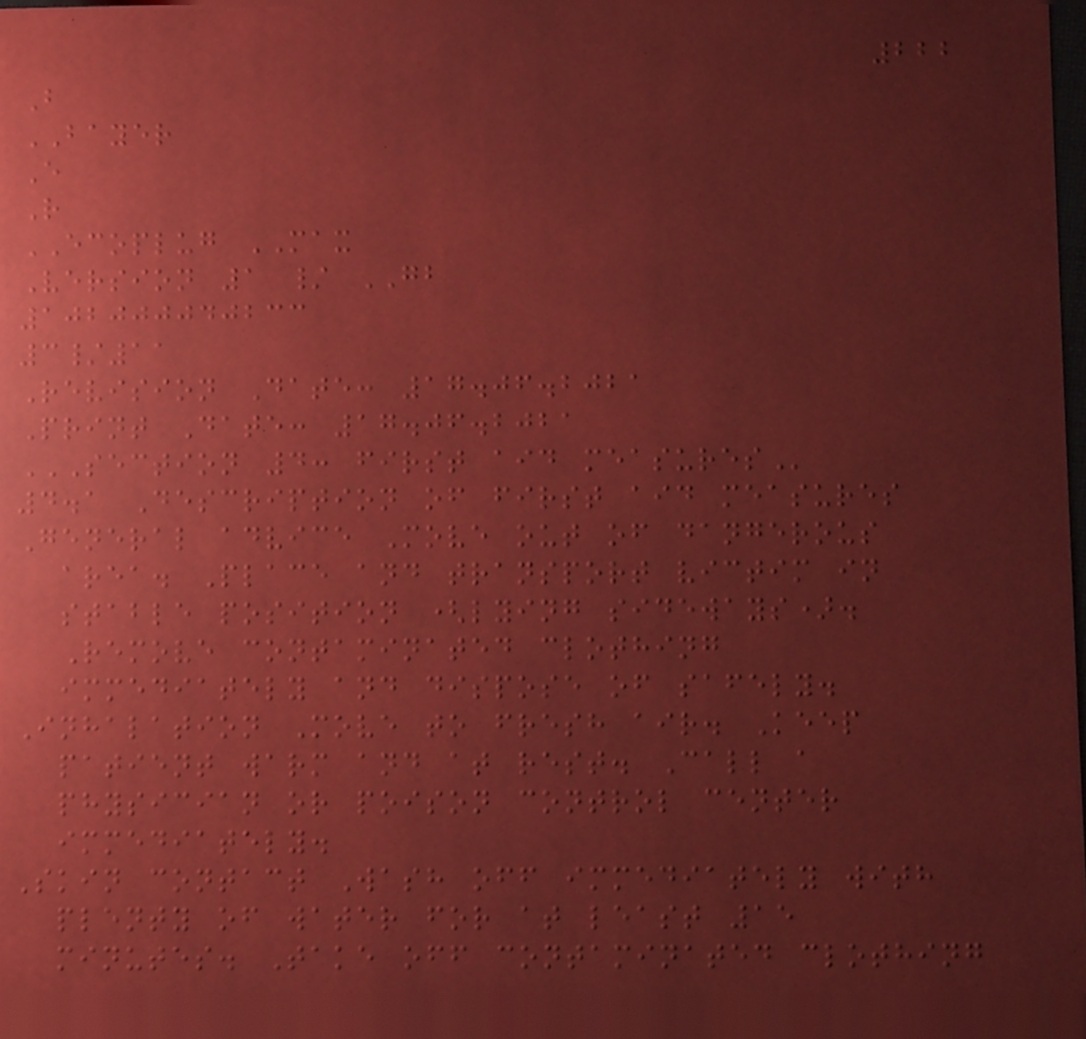222
B
BAYER
E
R
ECOPLUG MAX
Version 1 / GB
102000040233
3/11
Revision Date: 17.06.2021
Print Date: 17.06.2021
SECTION 4: FIRST AID MEASURES
4.1 Description of first aid measures
General advice Move out of dangerous
area. Place and transport victim in
stable position (lying sideways).
Remove contaminated clothing
immediately and dispose of safely.
Inhalation Move to fresh air. Keep
patient warm and at rest. Call a
physician or poison control center
immediately.
Skin contact Wash off immediately with
plenty of water for at least 15
minutes. Take off contaminated clothing
